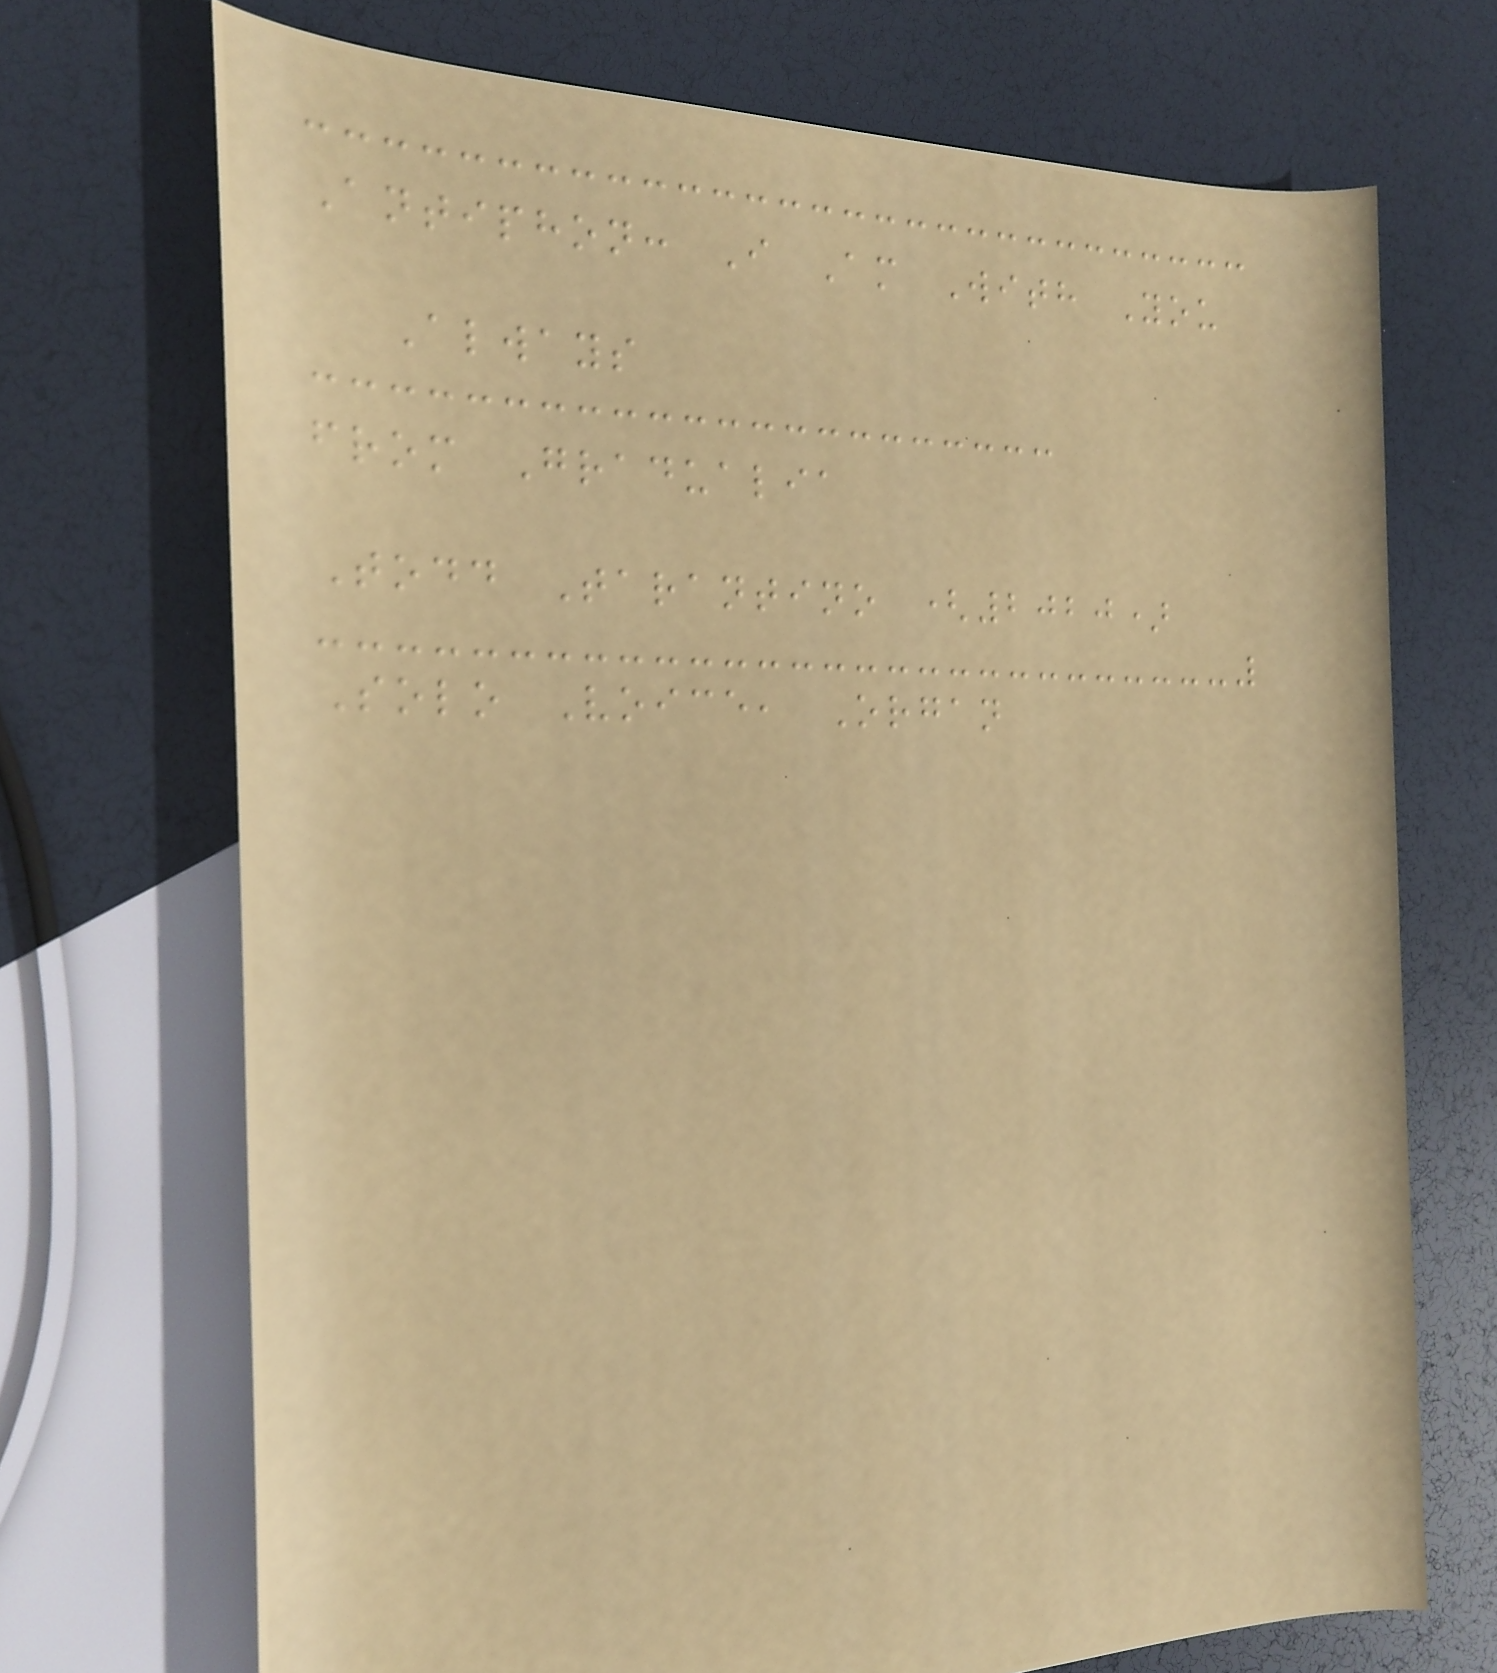Antiphon: I Am With You
Always
from Gradualia
Todd Tarantino (2020)
Solo Voice, Organ
